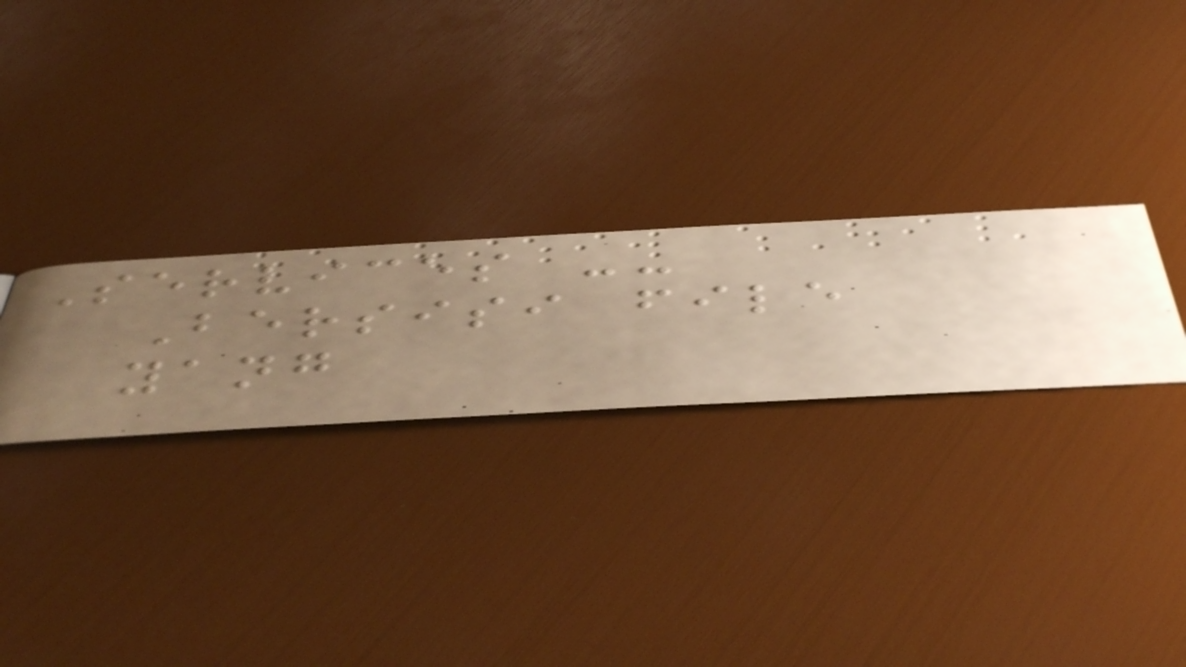Services --
Bersisi file
yang
